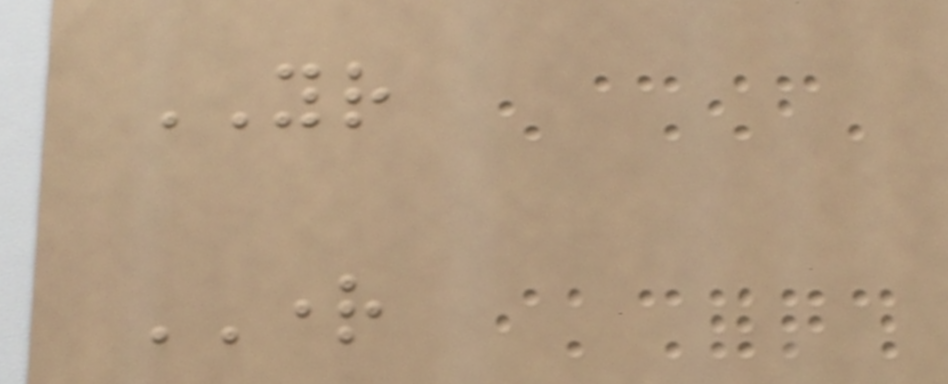YOUR
RIGHT
